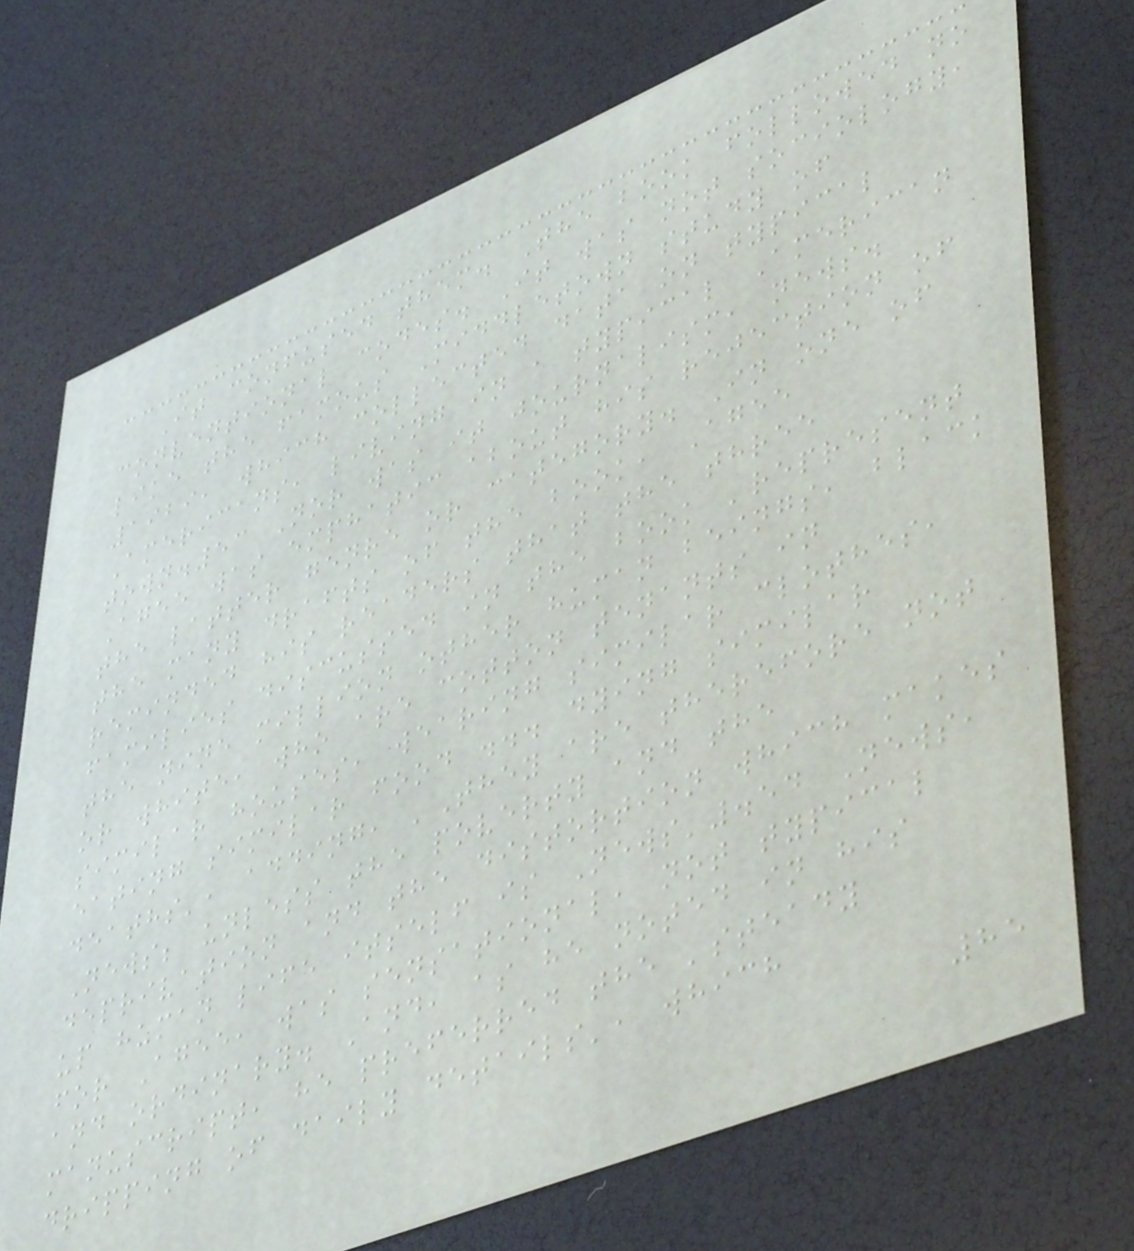It confused them. The book followed no
conventional codes. It was not sociology,
like the famous Middletown study of
1929, which collected data on typical
Americans, living in a typical American
town.53 Nor was it journalism, news.
Agee was emphatic about his rejection of
the latter genre or category. In one of
the many drafts of the book, Agee
reminded his readers that the three
families discussed in the book 'represent
the nine million other human beings, black
or white, who are cotton tenants in
similar houses, wearing similar clothes,
eating similar food ... dying similar
deaths', adding, 'They are therefore not
News; unless the poverty and the
deprivation and the distortion which makes
up human life itself is News'.54 News,
for Agee, was sensational, not typical
and ordinary. And, as he noted in his
manuscript, he preferred the 'steady
dripping of daily details', which
85
